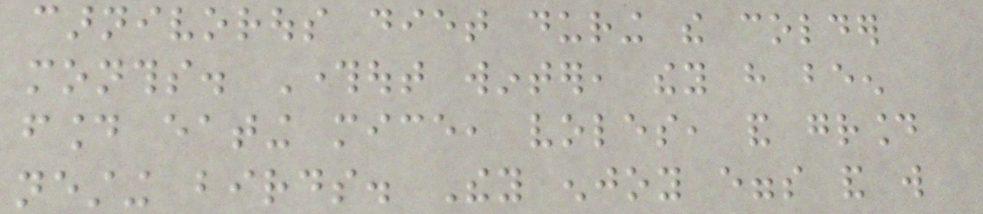carnivorous diet during the colder
months. Throughout winter, they have been
found eating mice, voles, and ground
nesting birds. They enjoy eggs and will
